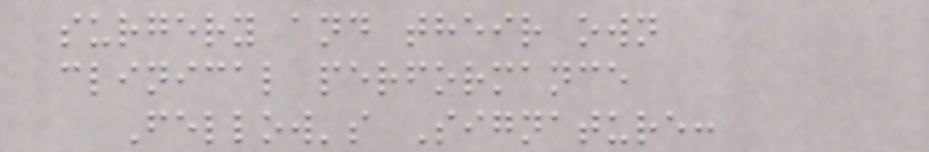surgery and their own
clinical performance
Fellow's Signature:
